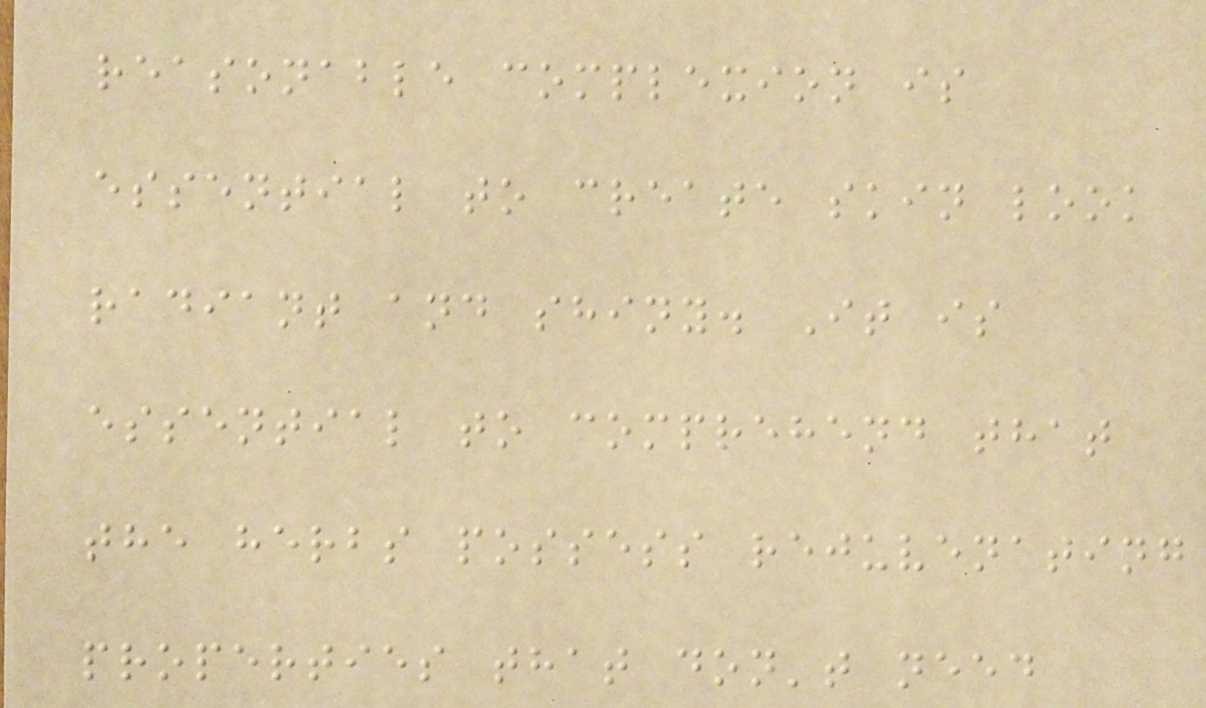reasonable complexion is
essential to create skin look
radiant and shiny. It is
essential to comprehend that
the herbs possess rejuvenating
properties that don't need
